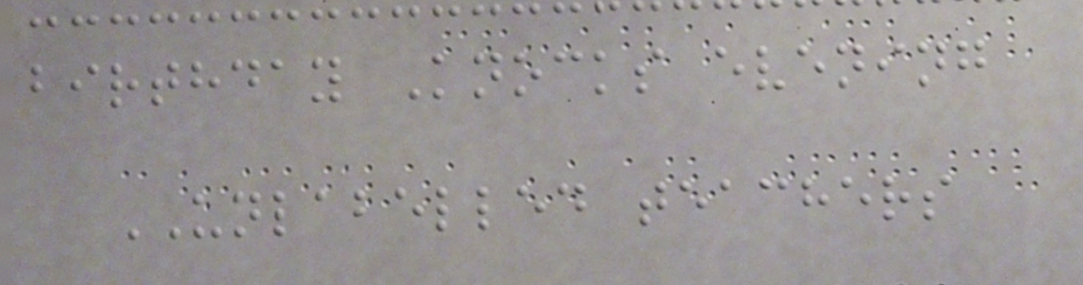birthday Knocks evening
UNLABELLED teachers
